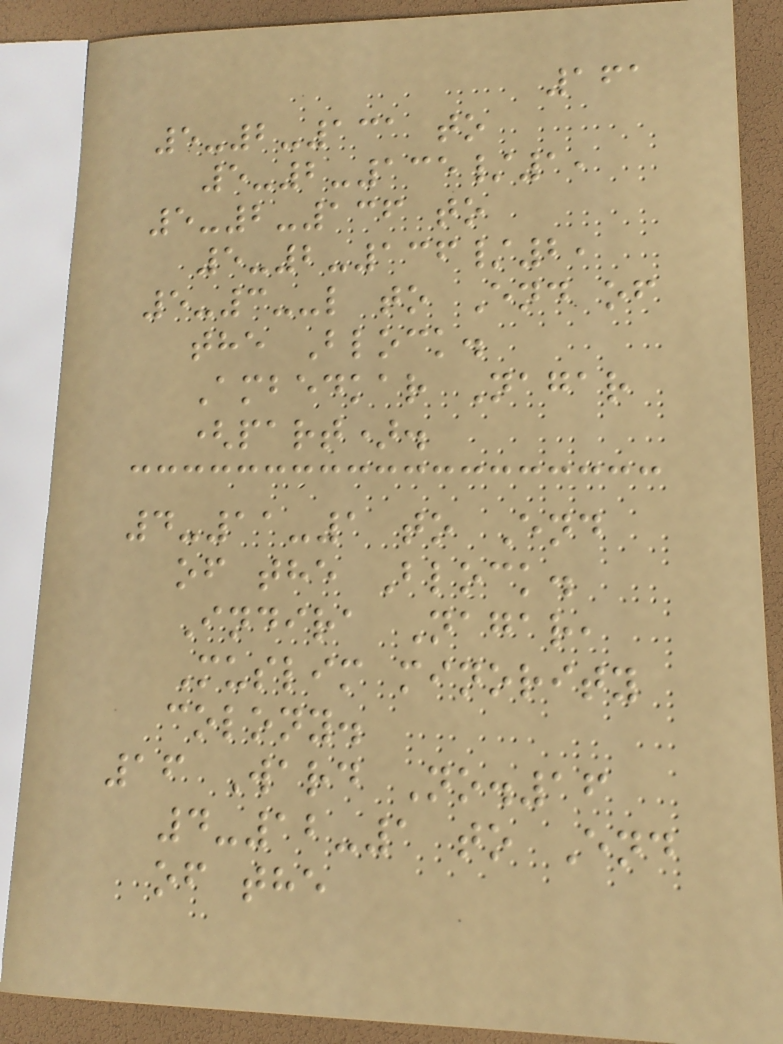161
5-2-131 to
5-2-135/1,
5-2-136 to
5-2-136/2,
5-3--l to End of
the Block.
Ambedkar Nagar
(part).
4-11-1 to End
of the Block.
Indira Nagar,
Muslim minority
colony.
16 Ward No.16
4-12-1 to End
of the
